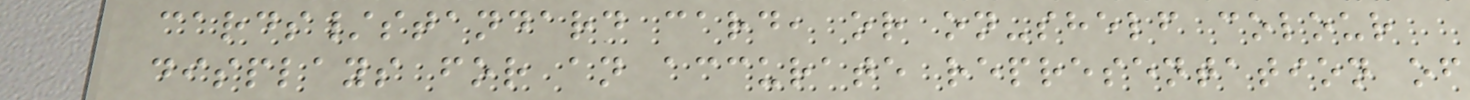cards/standard card, or on-shelf colour
displays for an accurate representation of
